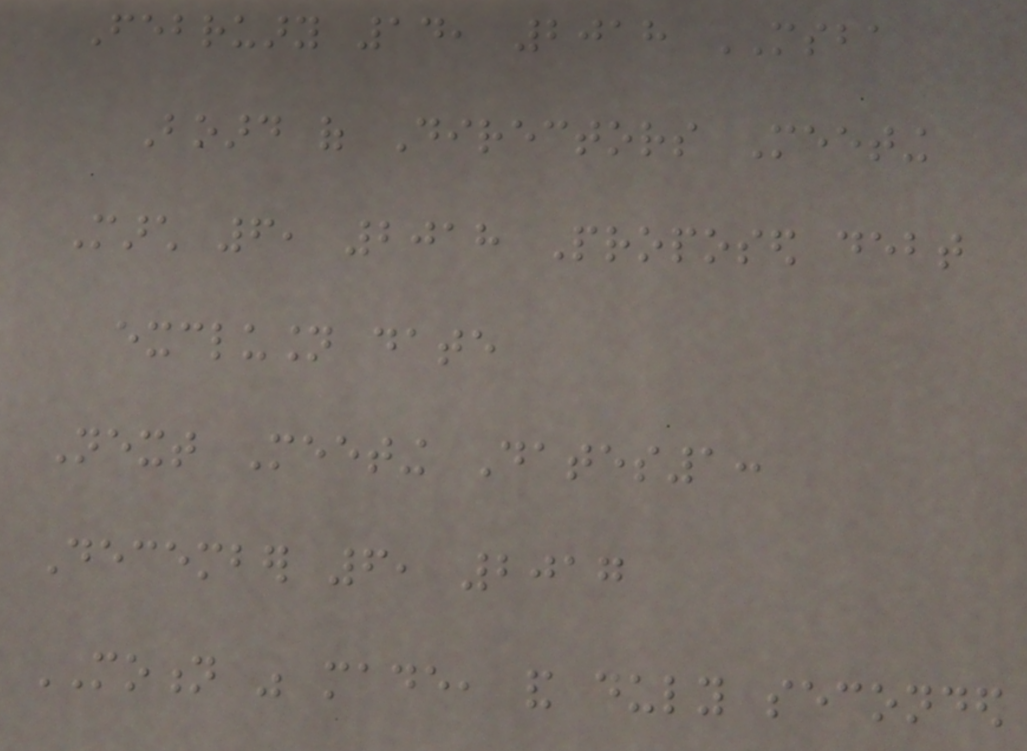February 14, 2018 MSBA
Board of Directors Meeting
March 6, 2018 Proposed debt
exclusion date
Next Meeting Dates1:
December 6, 2017
MOTION was made, and duly seconded
